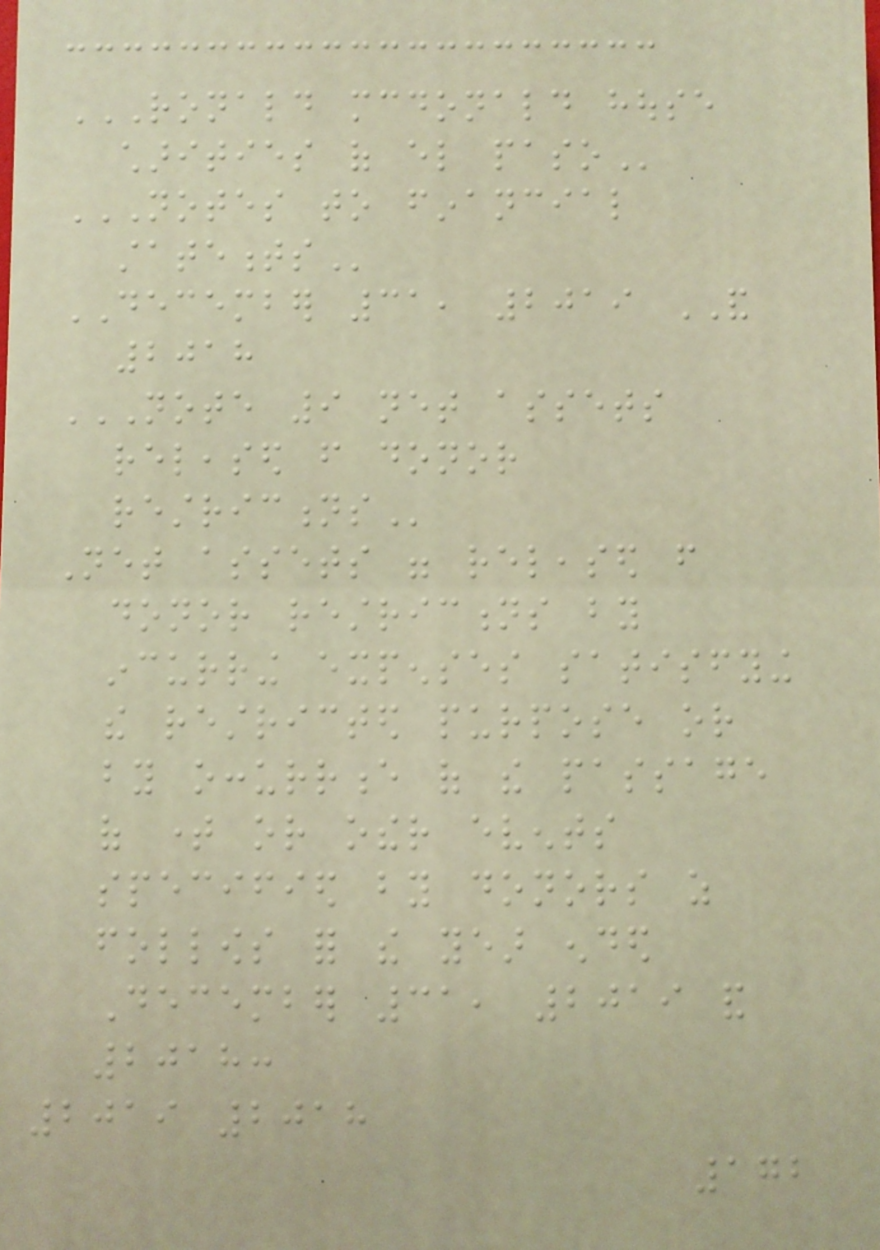RONALD MCDONALD HOUSE
CHARITIES OF EL PASO
NOTES TO FINANCIAL
STATEMENTS
DECEMBER 31, 2019 AND
2018
NOTE 9 NET ASSETS
RELEASED FROM DONOR
RESTRICTIONS
Net assets were released from
donor restrictions by
incurring expenses satisfying
the restricted purpose or
by occurrence of the passage
of time or other events
specified by donors as
follows for the year ended
December 31, 2019 and
2018:
2019 2018
172
